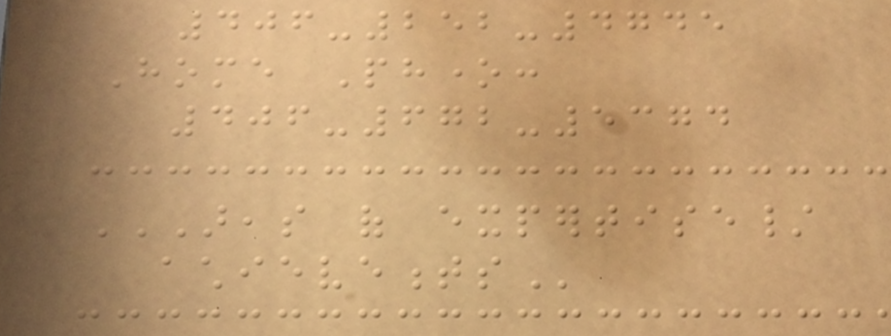406-252-4745
Home Phone:
406-672-5374
AREAS OF EXPERTISE/
ACHIEVEMENTS
